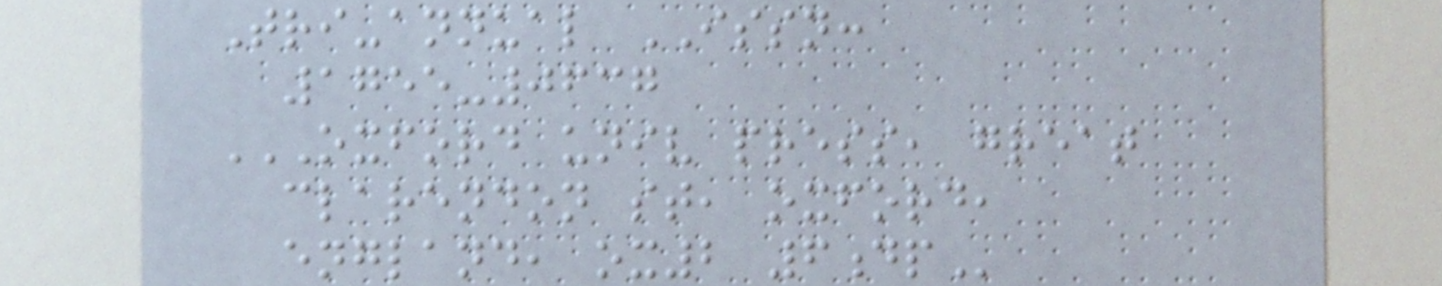Tri-annual ISSN:
1755-0637
OXFORD UNIV PRESS, GREAT
CLARENDON ST, OXFORD,
ENGLAND, OX2 6DP
